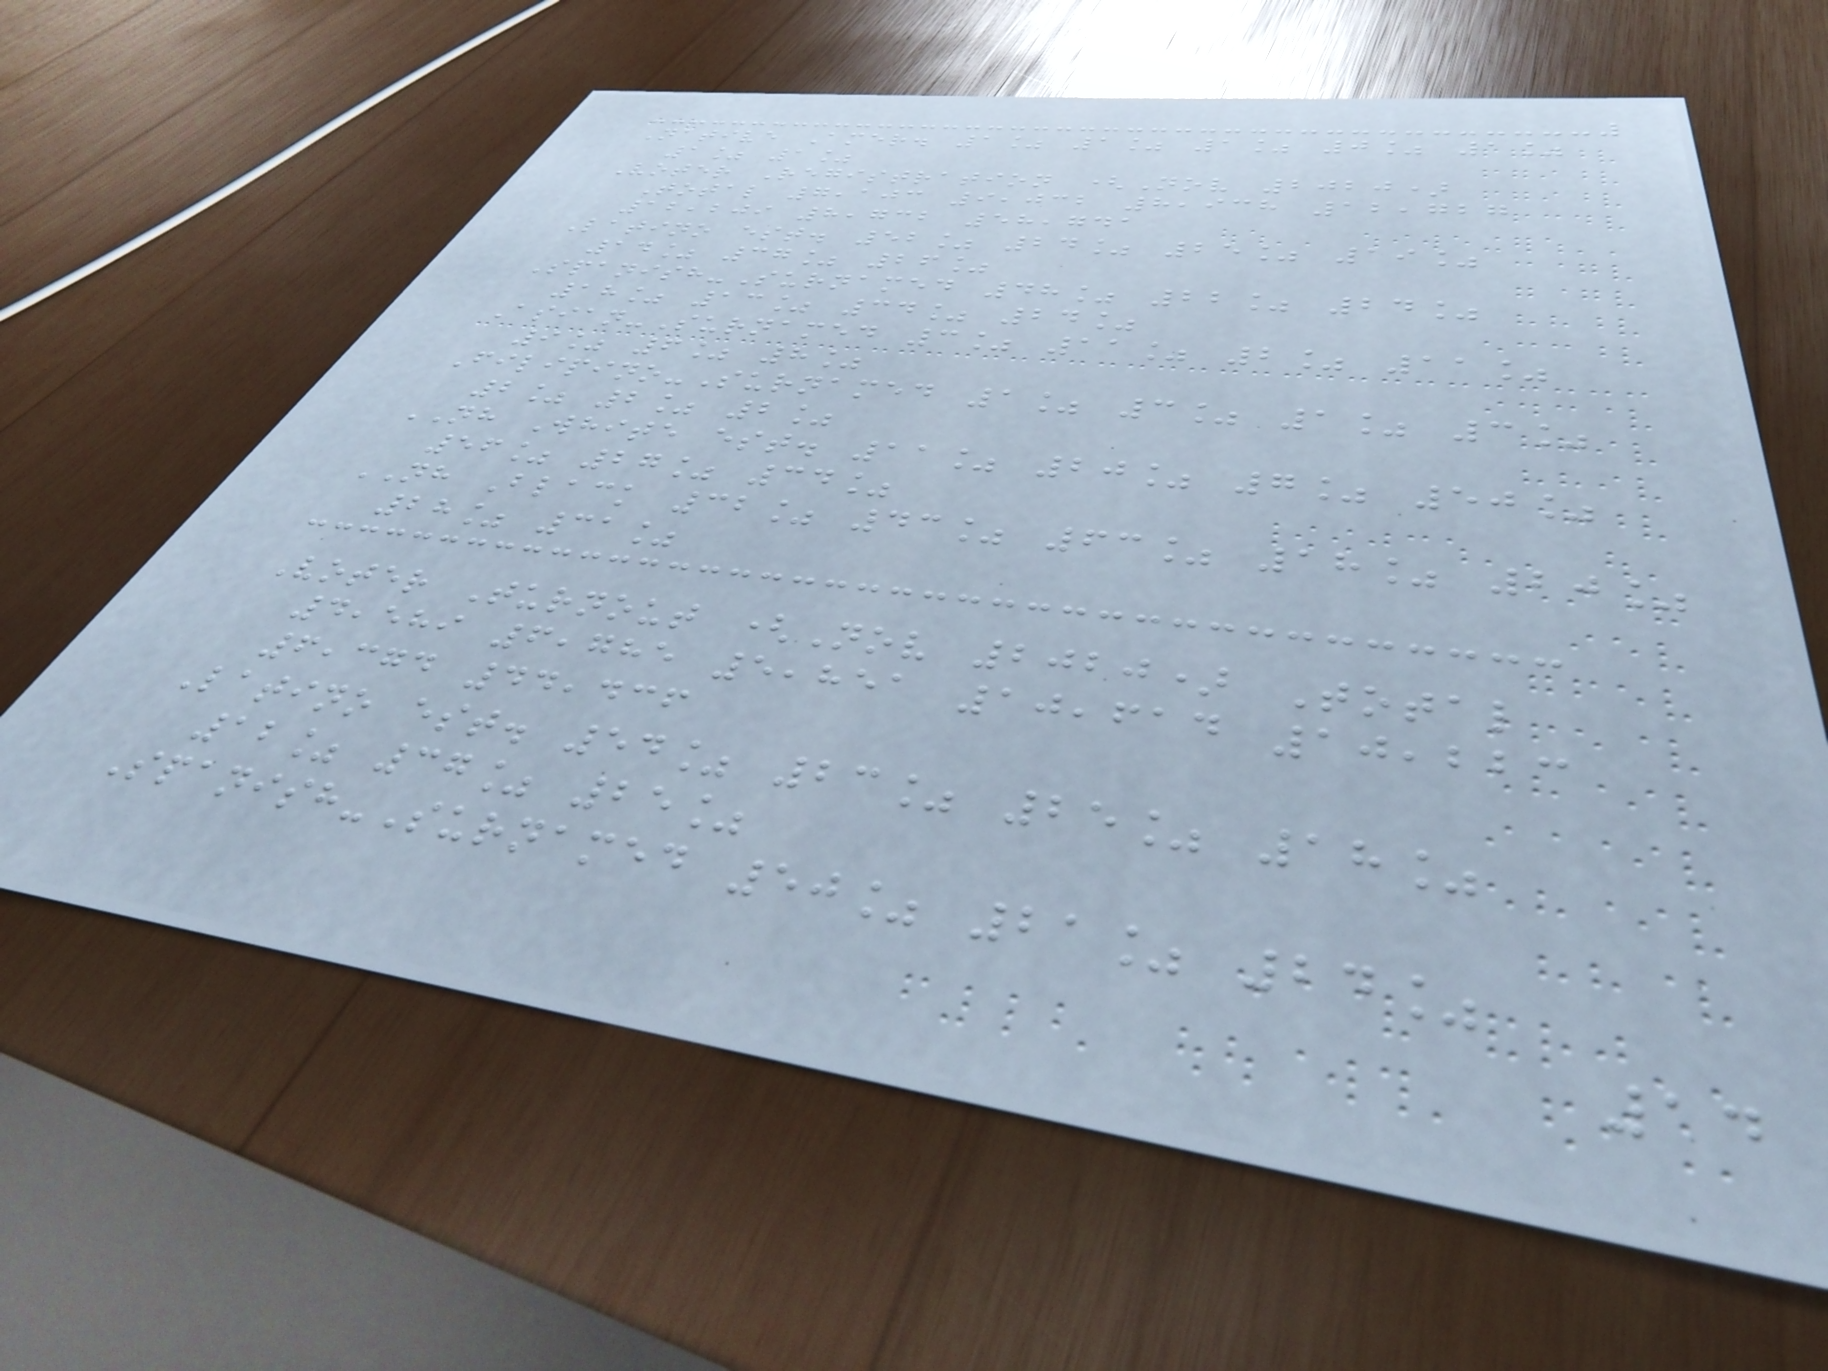Native Amer. 1% 1% 1% 0% 1%
1% 1%
Voter Registration (Nov 2020)
Total 7,103 9,032 8,938 12,727
12,209 8,732 58,741
Latino est. 52% 24% 25% 19%
14% 37% 26%
Spanish-Surnamed 48% 22% 24%
18% 13% 34% 24%
Asian-Surnamed 3% 11% 2% 11%
9% 6% 8%
Filipino-Surnamed 1% 3% 1% 3%
2% 2% 2%
NH White est. 11% 20% 7% 50%
56% 27% 34%
NH Black 32% 43% 63% 18% 20%
28% 31%
Voter Turnout (Nov 2020) Total
4,589 6,785 5,851 10,614 10,223
6,374 44,436
Latino est. 54% 23% 25% 18%
12% 37% 25%
Spanish-Surnamed 50% 21% 24%
14
